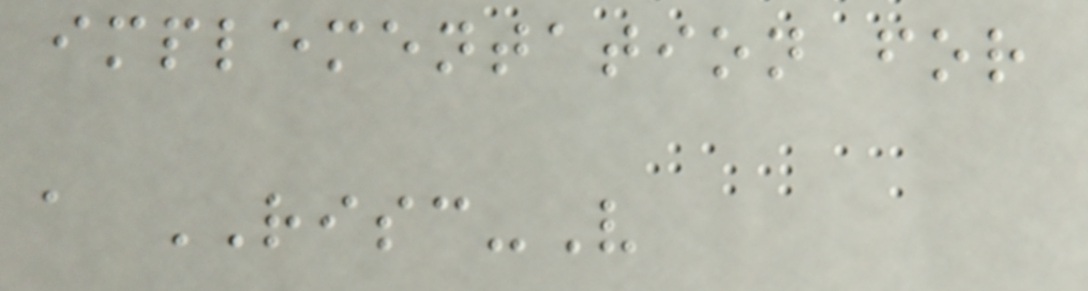implementation for
a RISC-V
